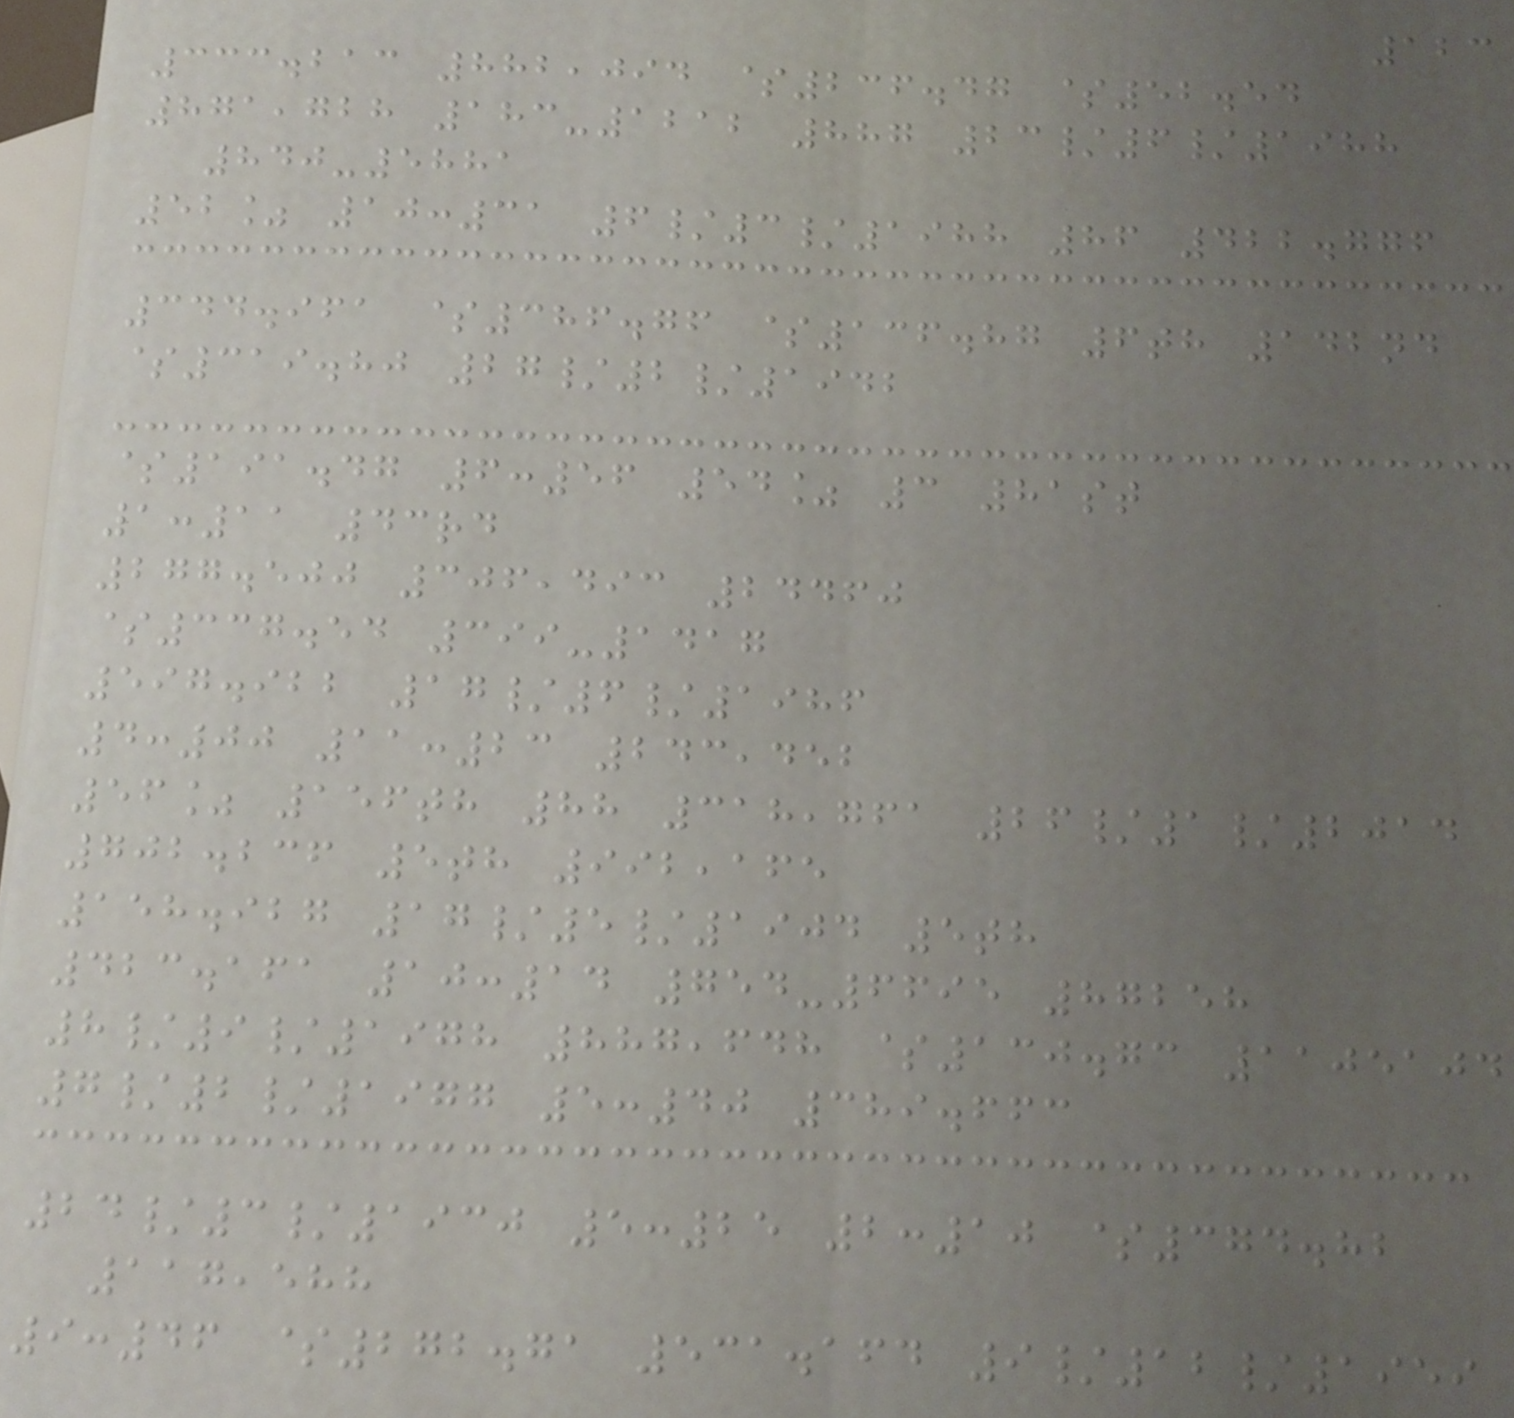123
333.213 882,094 $236.47 $52.54
871,728 183-1212 887 23/6/1988
840-5881
52% 10:31 6/3/1988 86 422.776
344.961 $386.76 $136.87 6th 142nd
$319.80 27/2/1942
$191.47 6:56 54% 3 81st
1:11 43rd
277.500 306,493 24460
$337.54 399-1417
597.922 17/6/1986
4:00 11:23 243,452
56% 156th 88 318,761 26/1/2014
702.236 5th 992,165
158.927 17/5/1904 5th
423.161 10:14 754-6695 87258
8/9/1978 887,648 $130.73 1105104
7/2/1977 5:40 389.663
24/3/1930 5:25 2:10 $374.82
117,588
9:46 $272.71 531.164 9/12/1959
